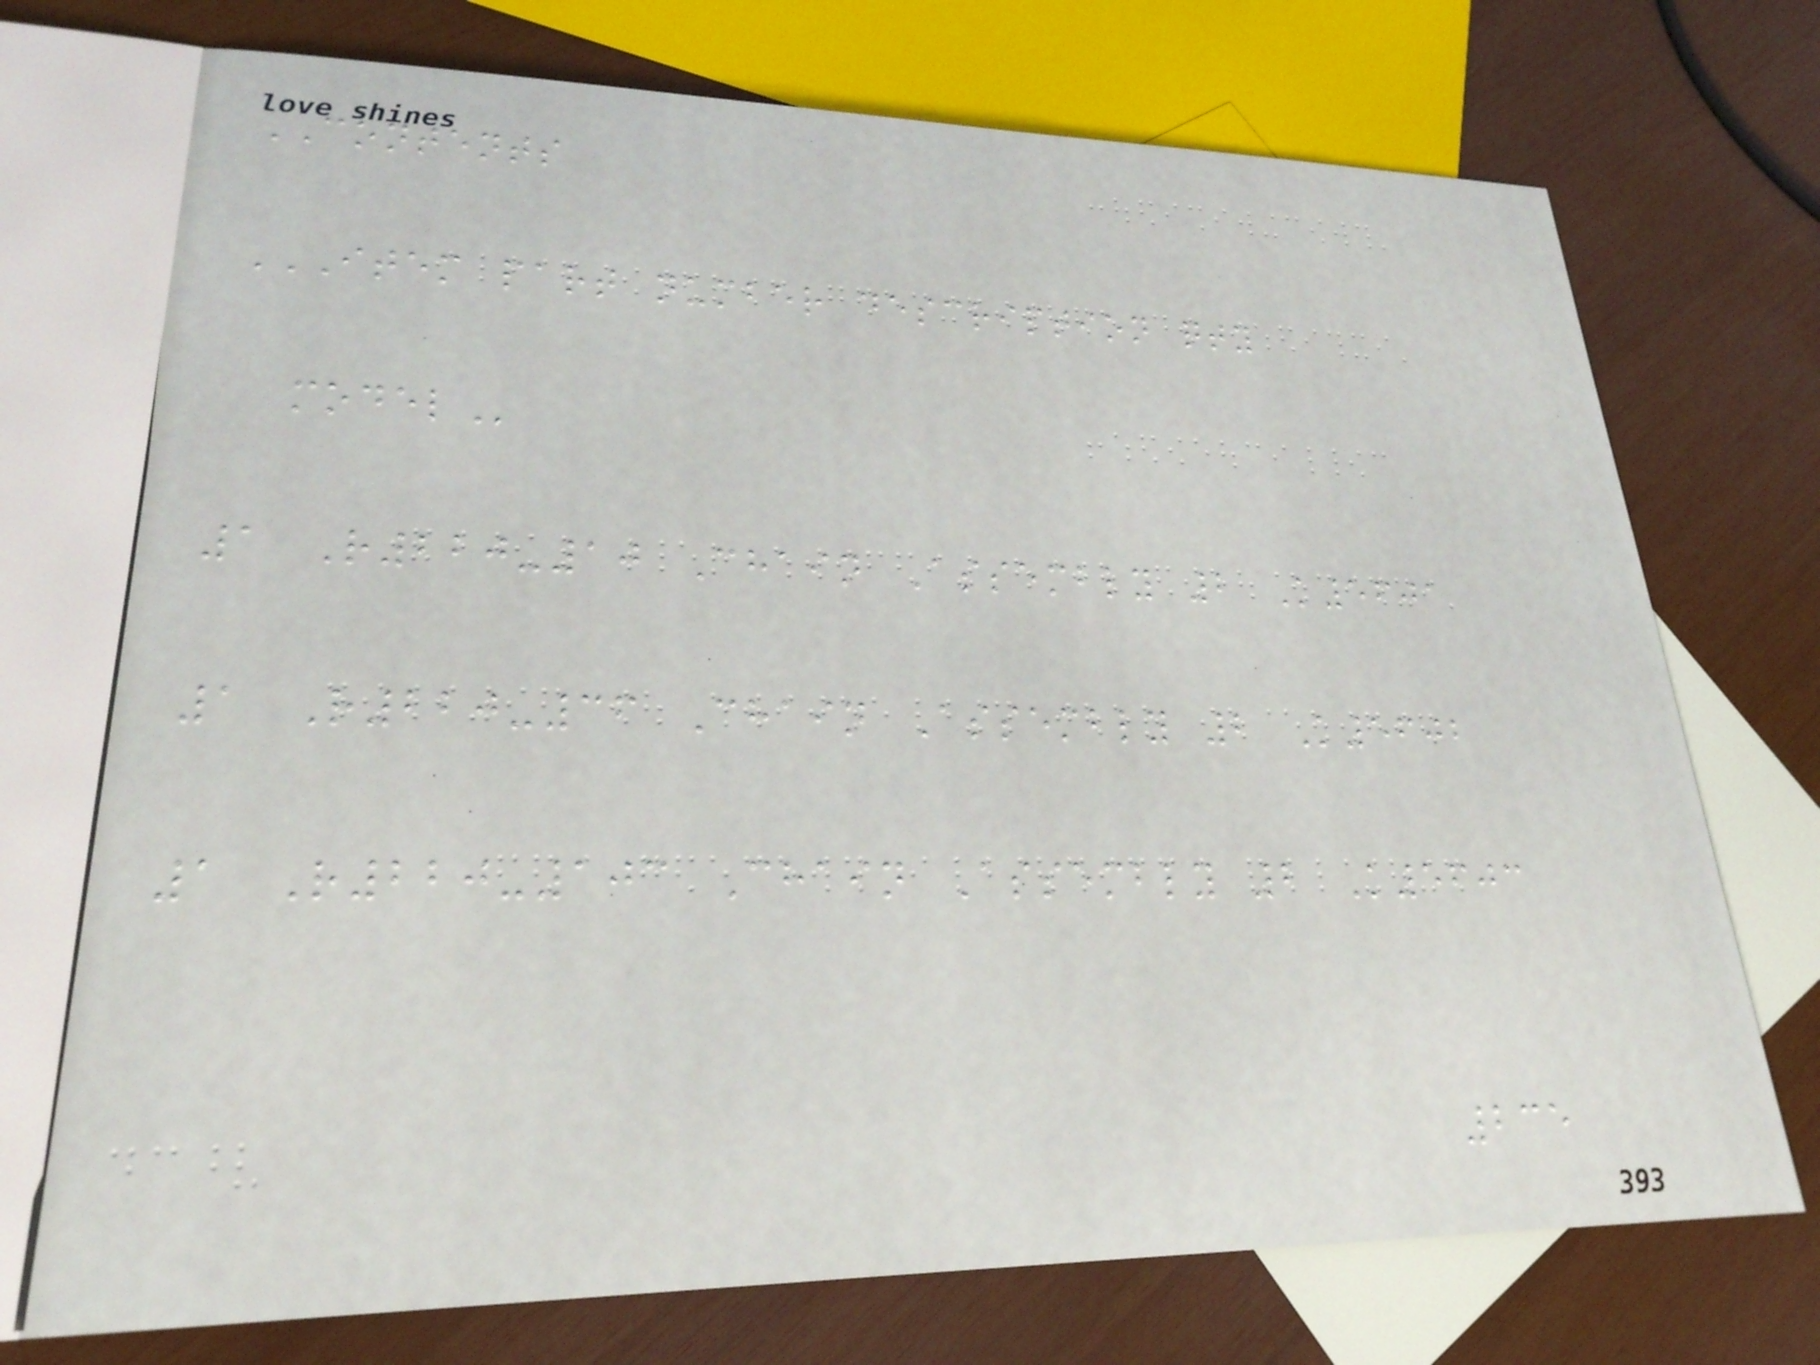CONTENTS
ITEM PART NUMBER DESCRIPTION QTY
MODEL
1 R220-10 Chain Assembly 2 K5601
1 R220-36 Chain Assembly 2 K5602
1 R220-103 Chain Assembly 2 K5603
235
